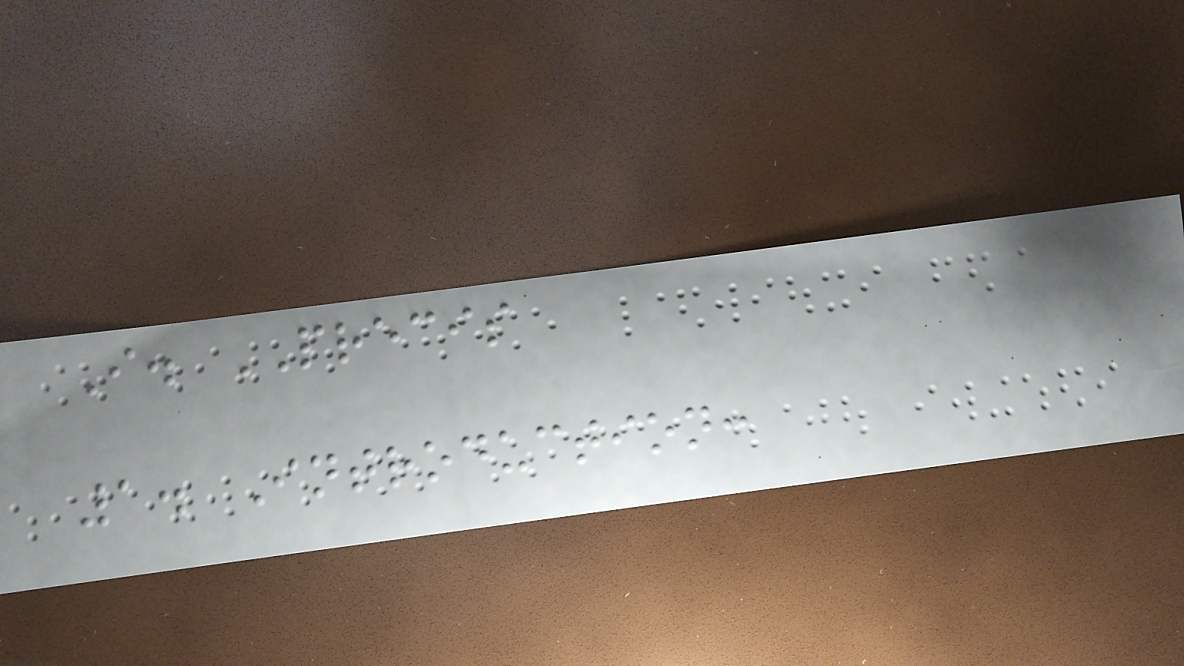I. PRECIS
1. Introduction:
